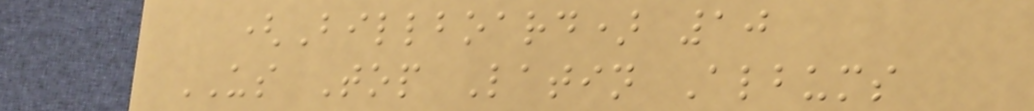(Billboard) 10
US Top Latin Albums
